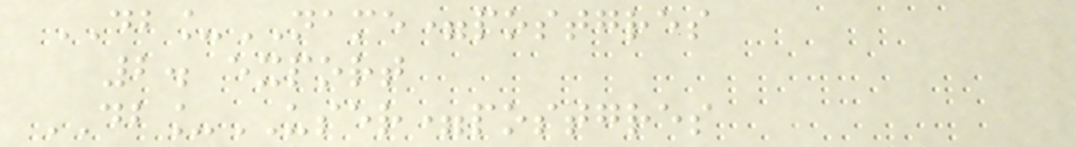DB_NAME=postgres
2. export
DB_USER=postgres
